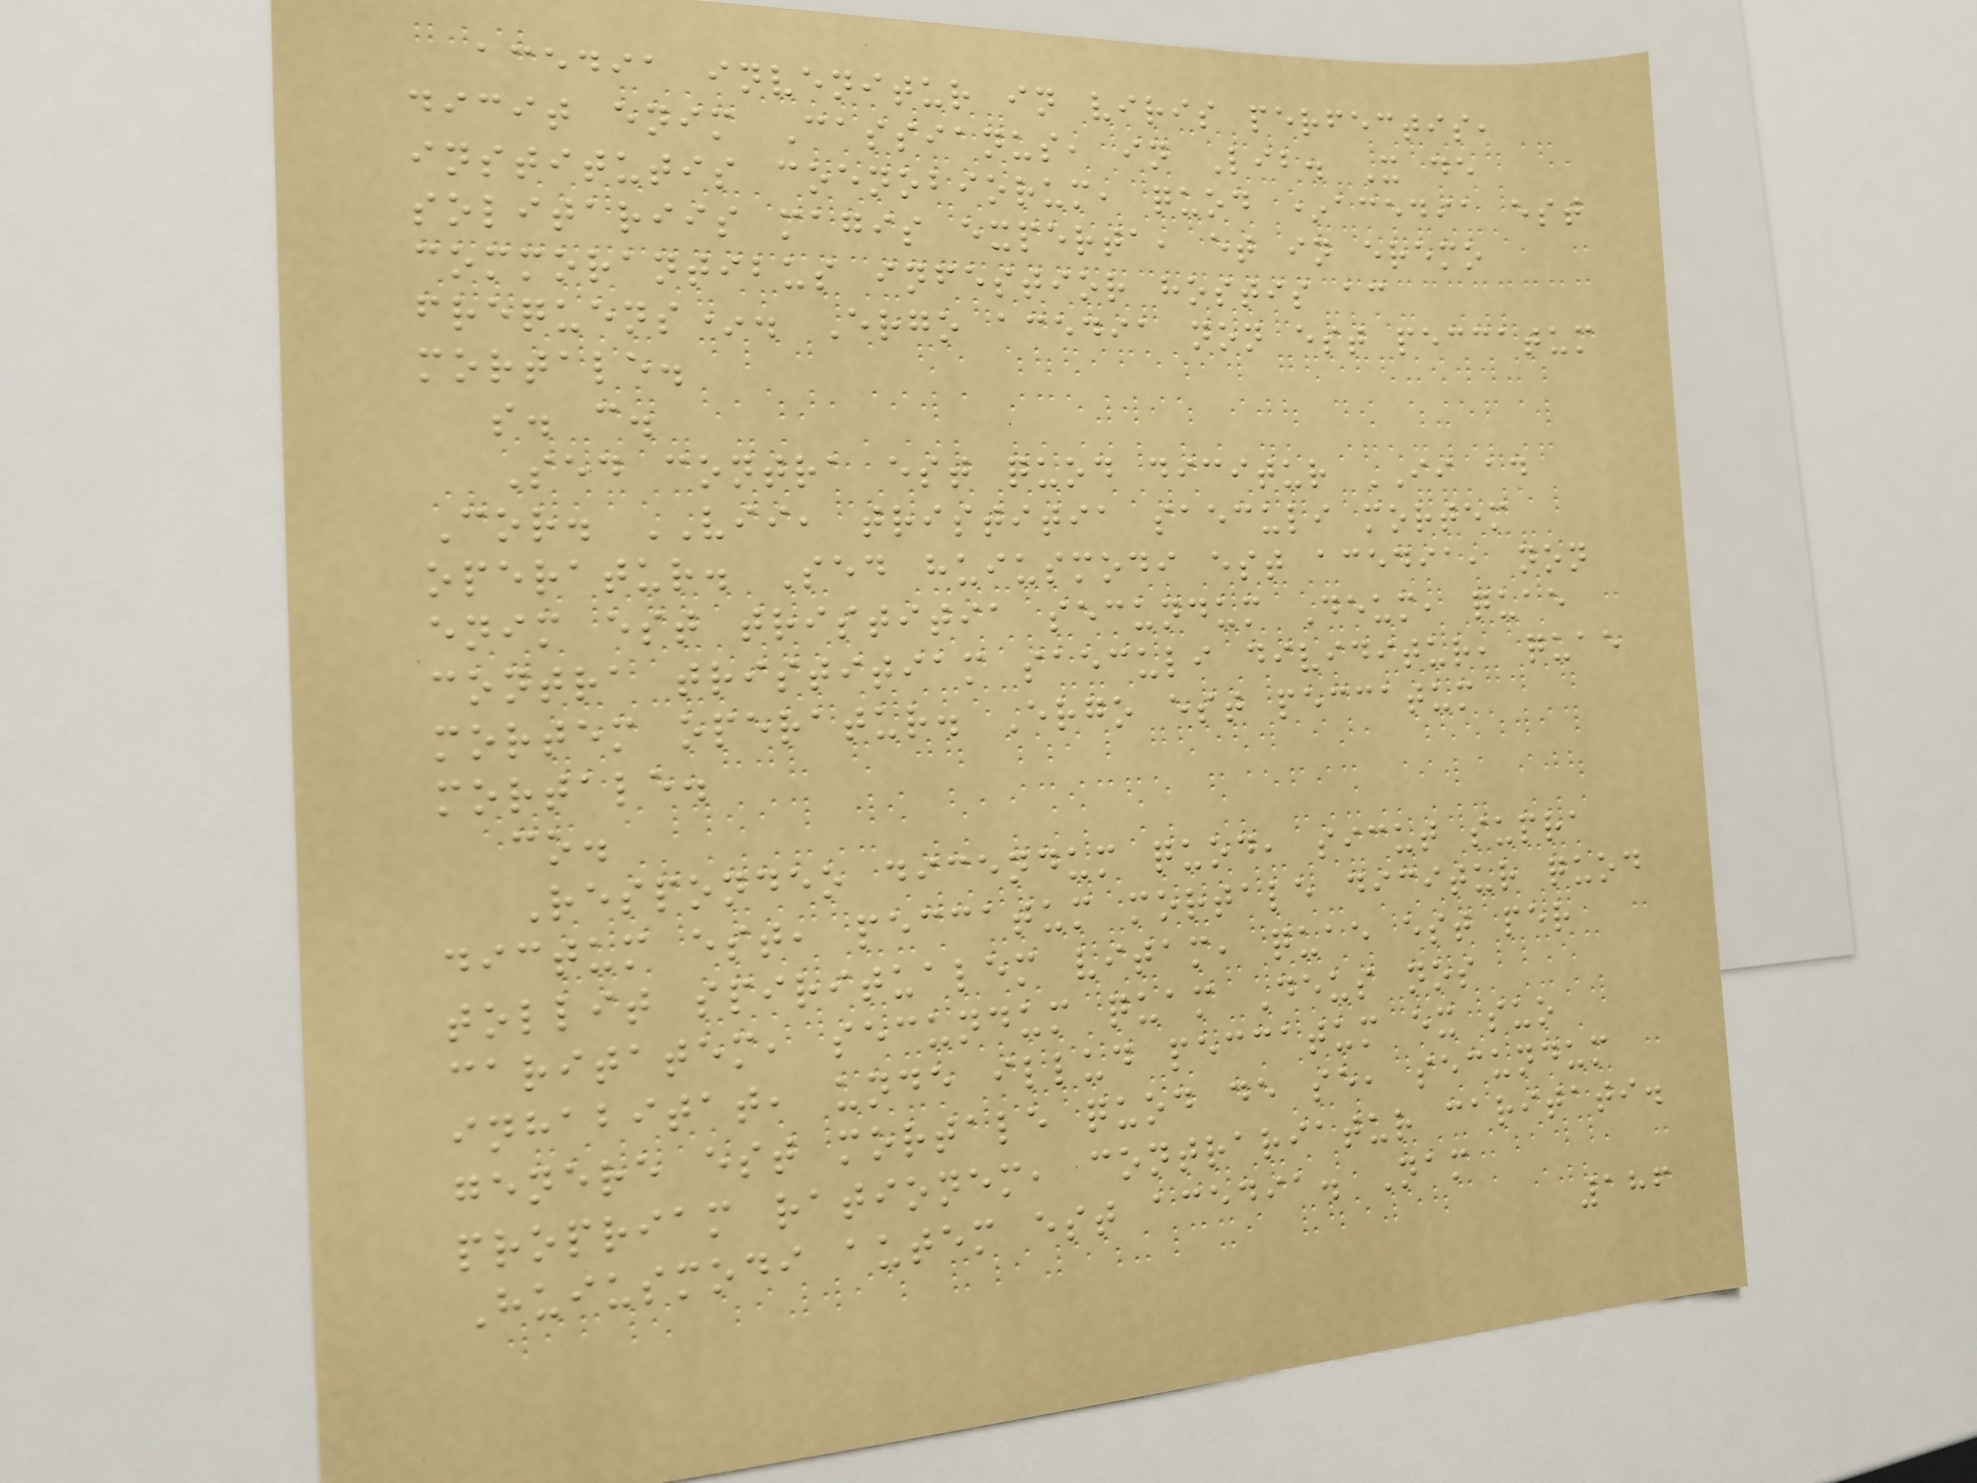acedia invenitur in viris perfectis,
dicit enim Cassianus, in Lib. X de
institutis coenobiorum, quod *acedia est
solitariis magis experta, et in eremo
commorantibus infestior hostis ac
frequens*. Ergo acedia non est peccatum
mortale.
s. c.
Sed contra est quod dicitur II ad
Cor. VII, tristitia saeculi mortem
operatur. Sed huiusmodi est acedia, non
enim est tristitia secundum Deum, quae
contra tristitiam saeculi dividitur, quae
mortem operatur. Ergo est peccatum
mortale.
co.
Respondeo dicendum quod, sicut supra
dictum est, peccatum mortale dicitur quod
tollit spiritualem vitam, quae est per
caritatem, secundum quam Deus nos
inhabitat, unde illud peccatum ex suo
genere est mortale quod de se, secundum
propriam rationem, contrariatur caritati.
Huiusmodi autem est acedia. Nam
186
